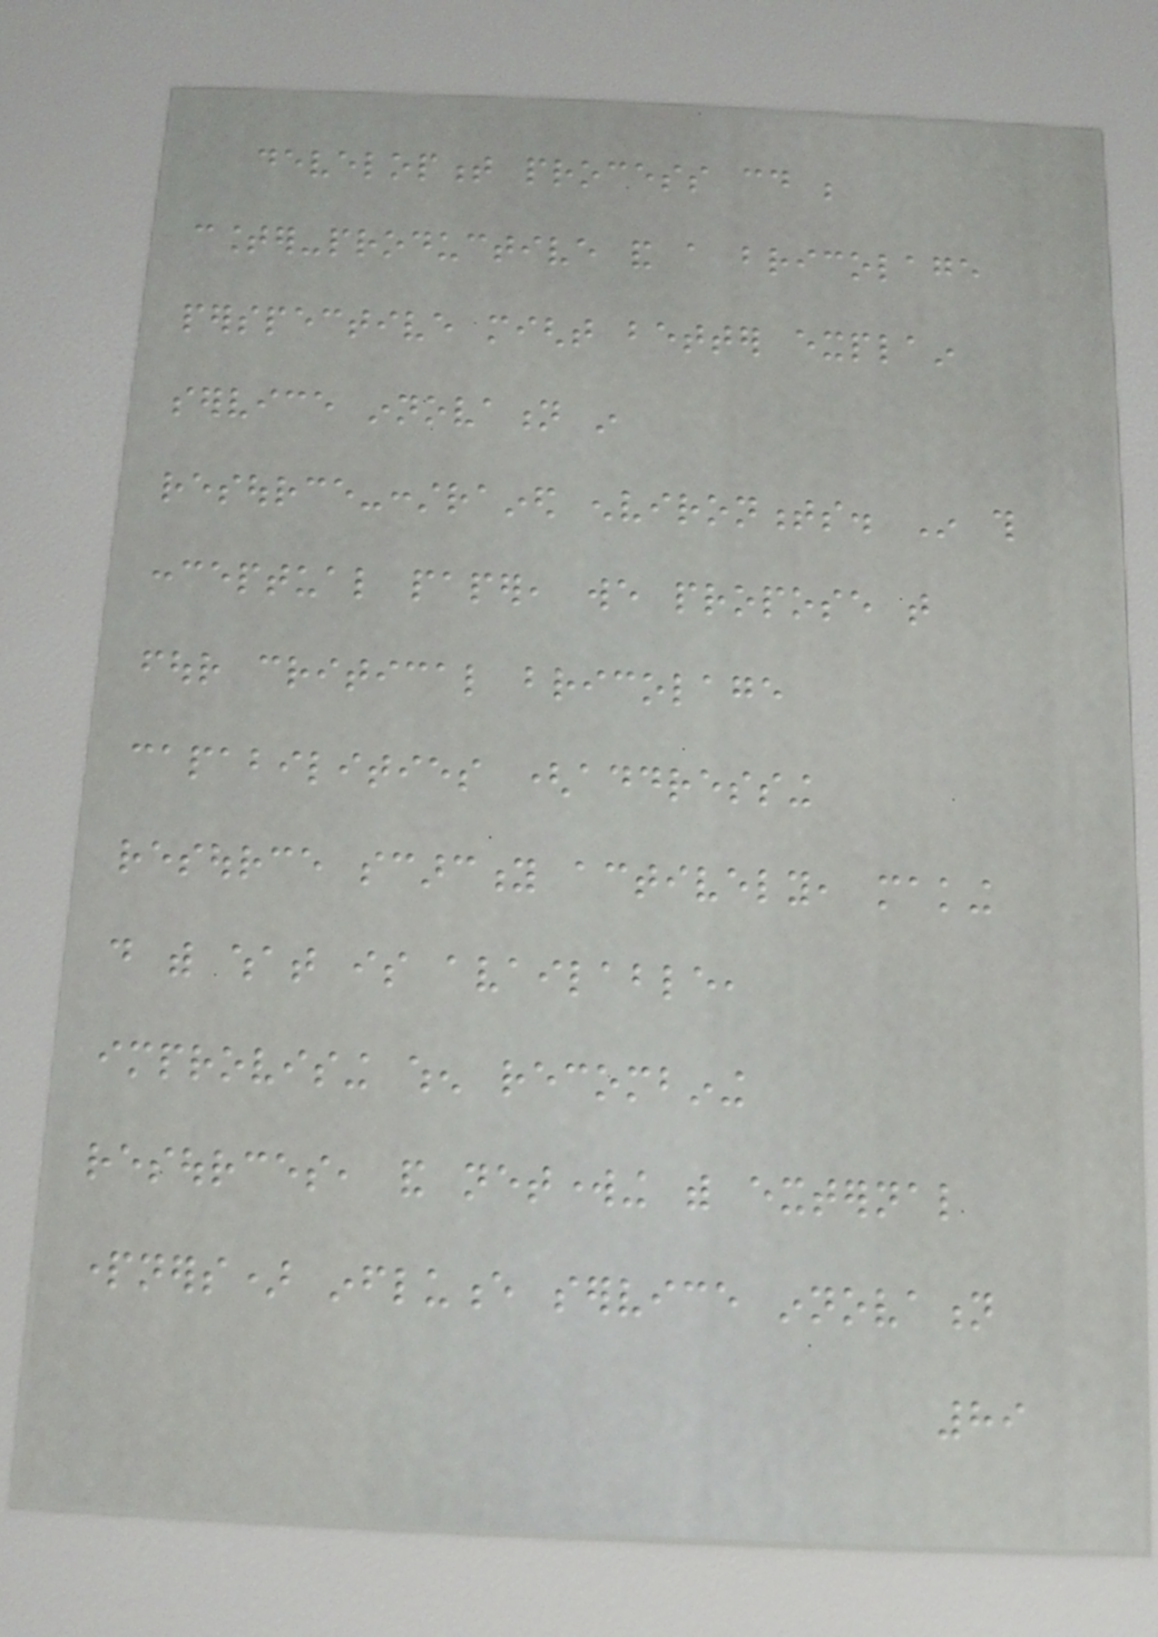development process could be
counter-productive and a bricolage
perspective might better explain
service innovation in
resource-constrained environments. In this
conceptual paper, we propose that
four critical bricolage
capabilities (addressing
resource scarcity actively, making
do with what is available,
improvising when recombining
resources, and networking with external
partners) influence service innovation
89
